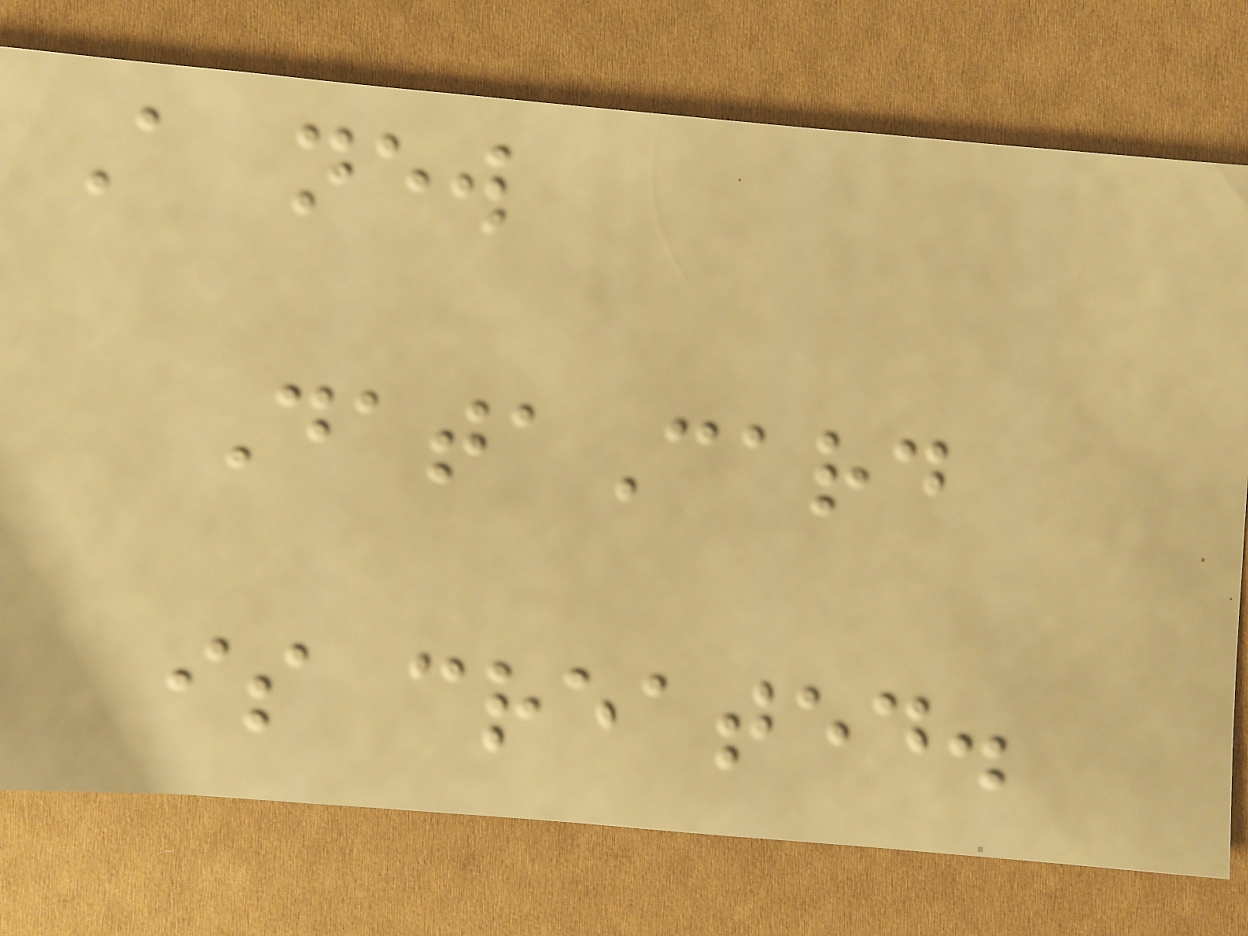A new
DataCard
is created.
